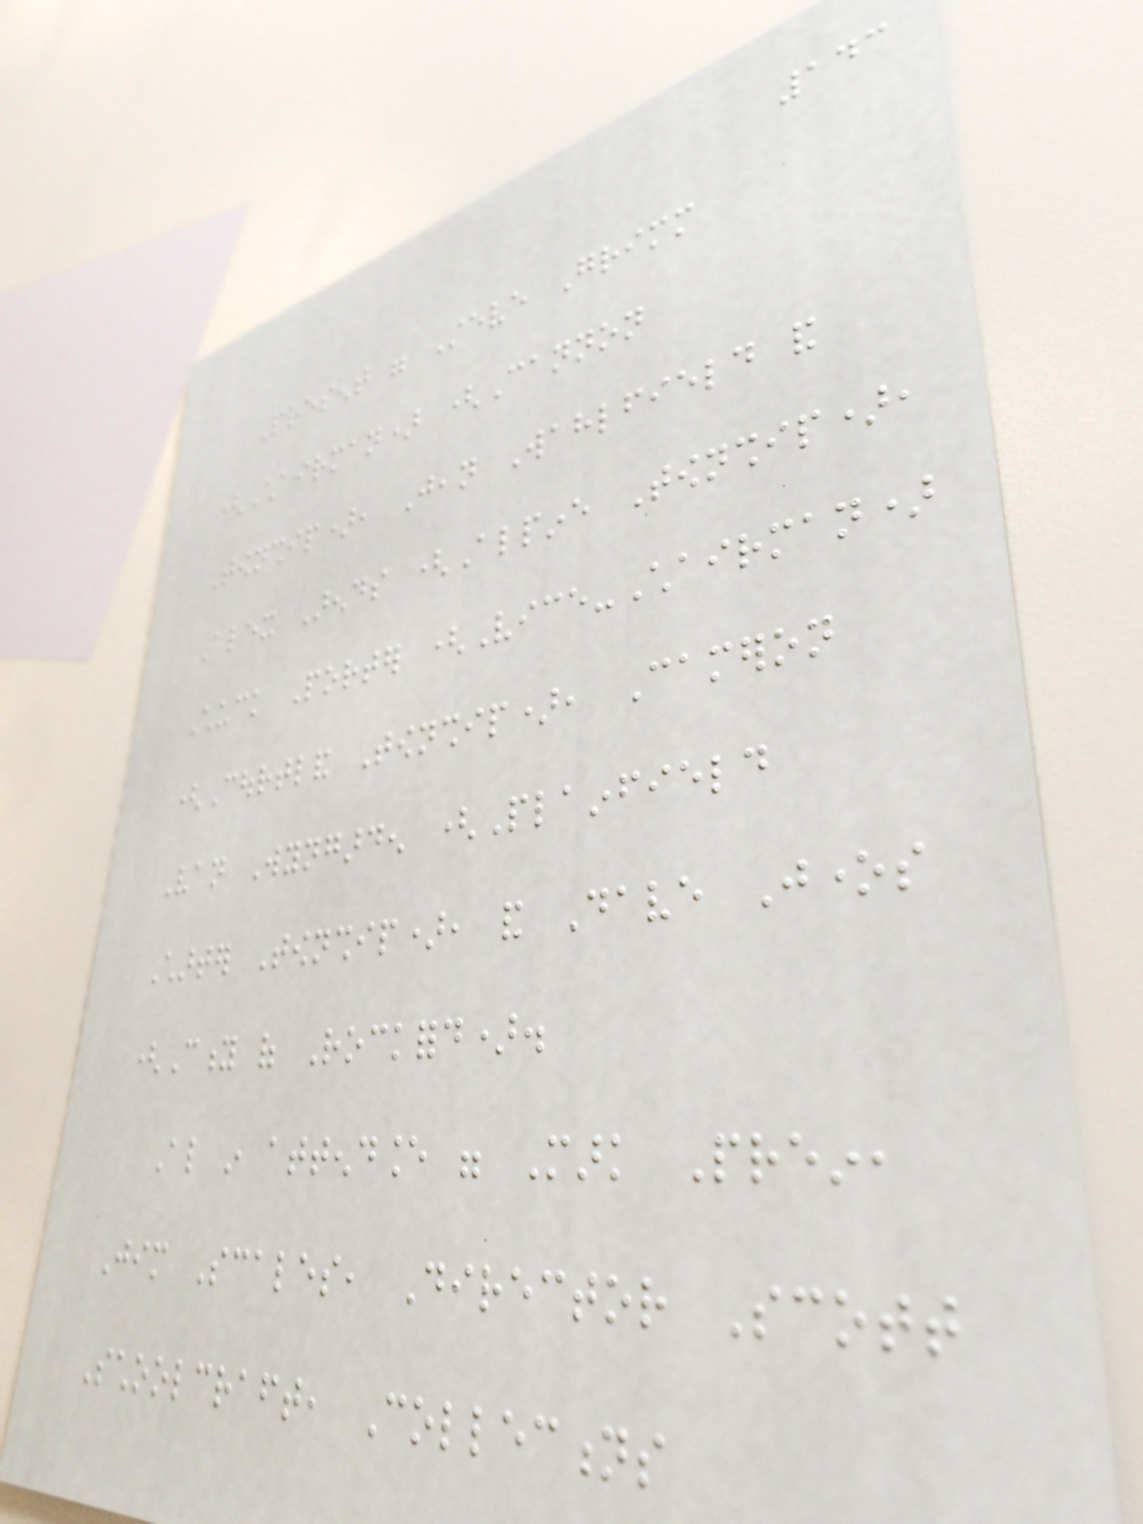143
Present were Steve Grimm
(Chairman) (Cannon
Township), Jean Wahlfield and
Alex Arends (Alpine Township),
Chuck Porter (Vice-Chairman)
(Courtland Township), Cameron
Van Wyngarden (Plainfield
Charter Township), and Dave Jones
(City of Rockford).
Also in attendance were Mark Prein,
Jim Scales, Director Scott
Schoolcraft, Collections
